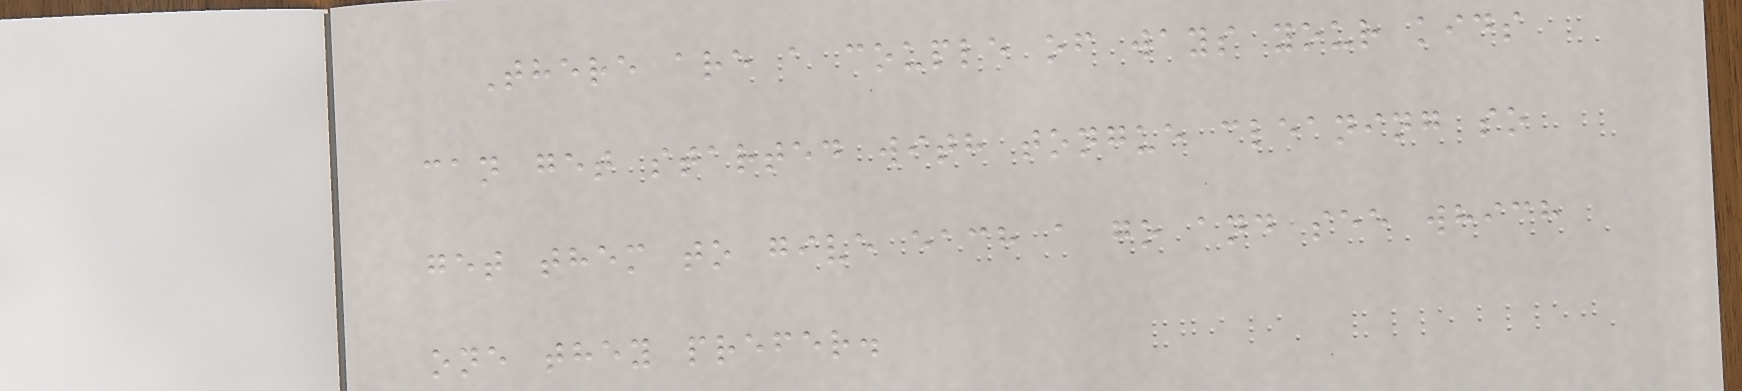There are a couple of ways your kids
can get started with tongue cleaning so
get them to give each a go and see which
one they prefer.
